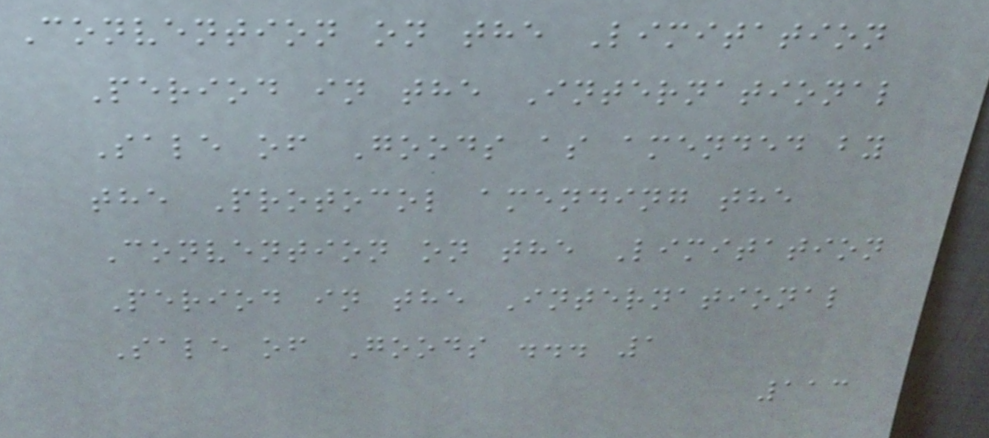Convention on the Limitation
Period in the International
Sale of Goods as amended by
the Protocol amending the
Convention on the Limitation
Period in the International
Sale of Goods ... 1
113
